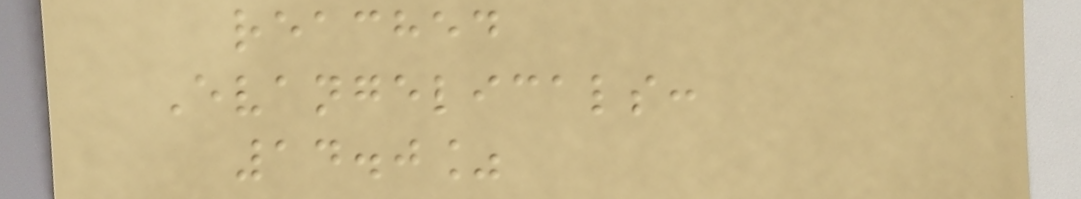reached
Evangelicals:
14.0%
